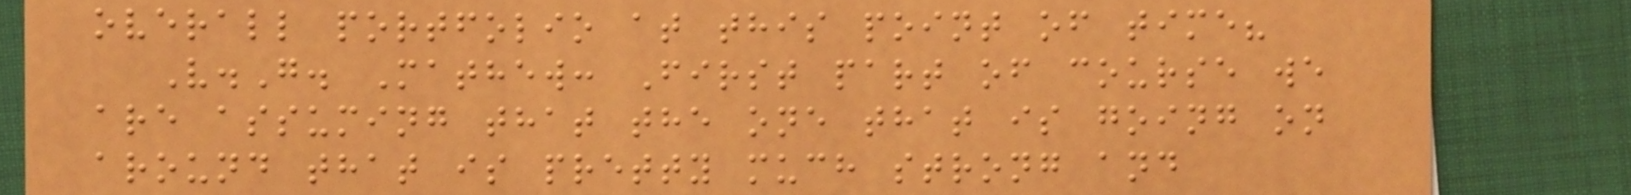overall portfolio at this point of time?
V.G. Mathew: First part of course we
are assuming that the one that is going on
around that is pretty much strong and
